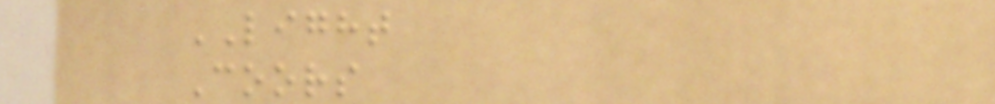LIGHT
Coors
